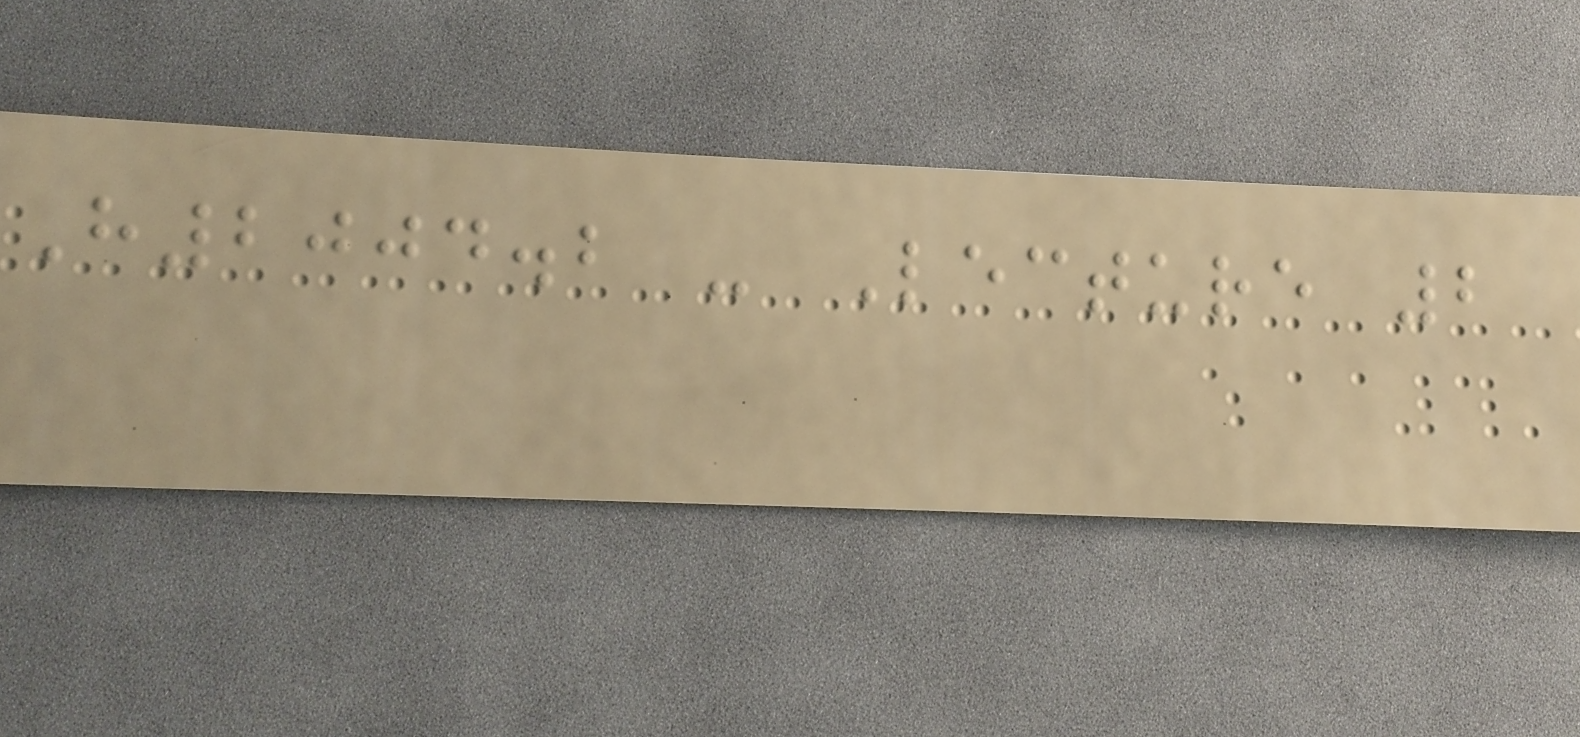H2004.2 - Lecture 2
